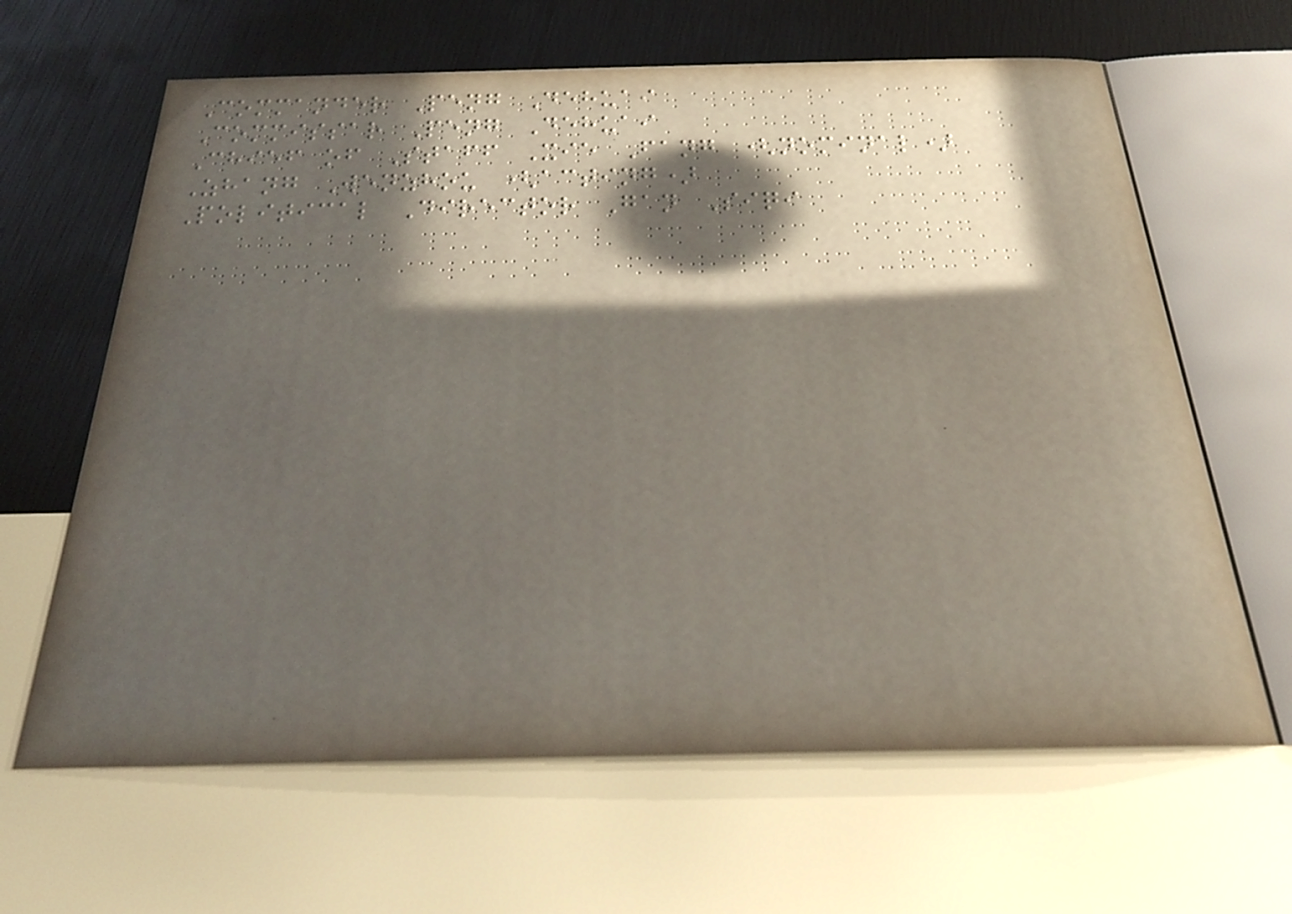Commander Peng Dehuai
Commissar Peng Dehuai
Chief of Staff Xie Fang (nominal)
Zhang Wenzhou (acting)
Political Director Gan Siqi
